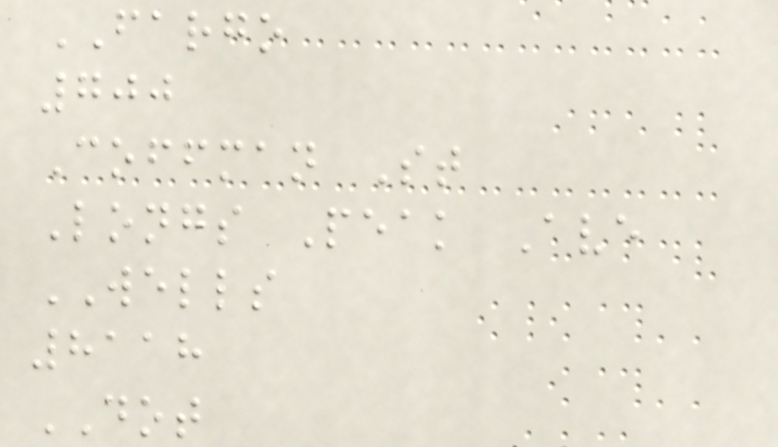FARGO
700
Coffman St
Longs Peak Ave
WELLS
8118
DOT
